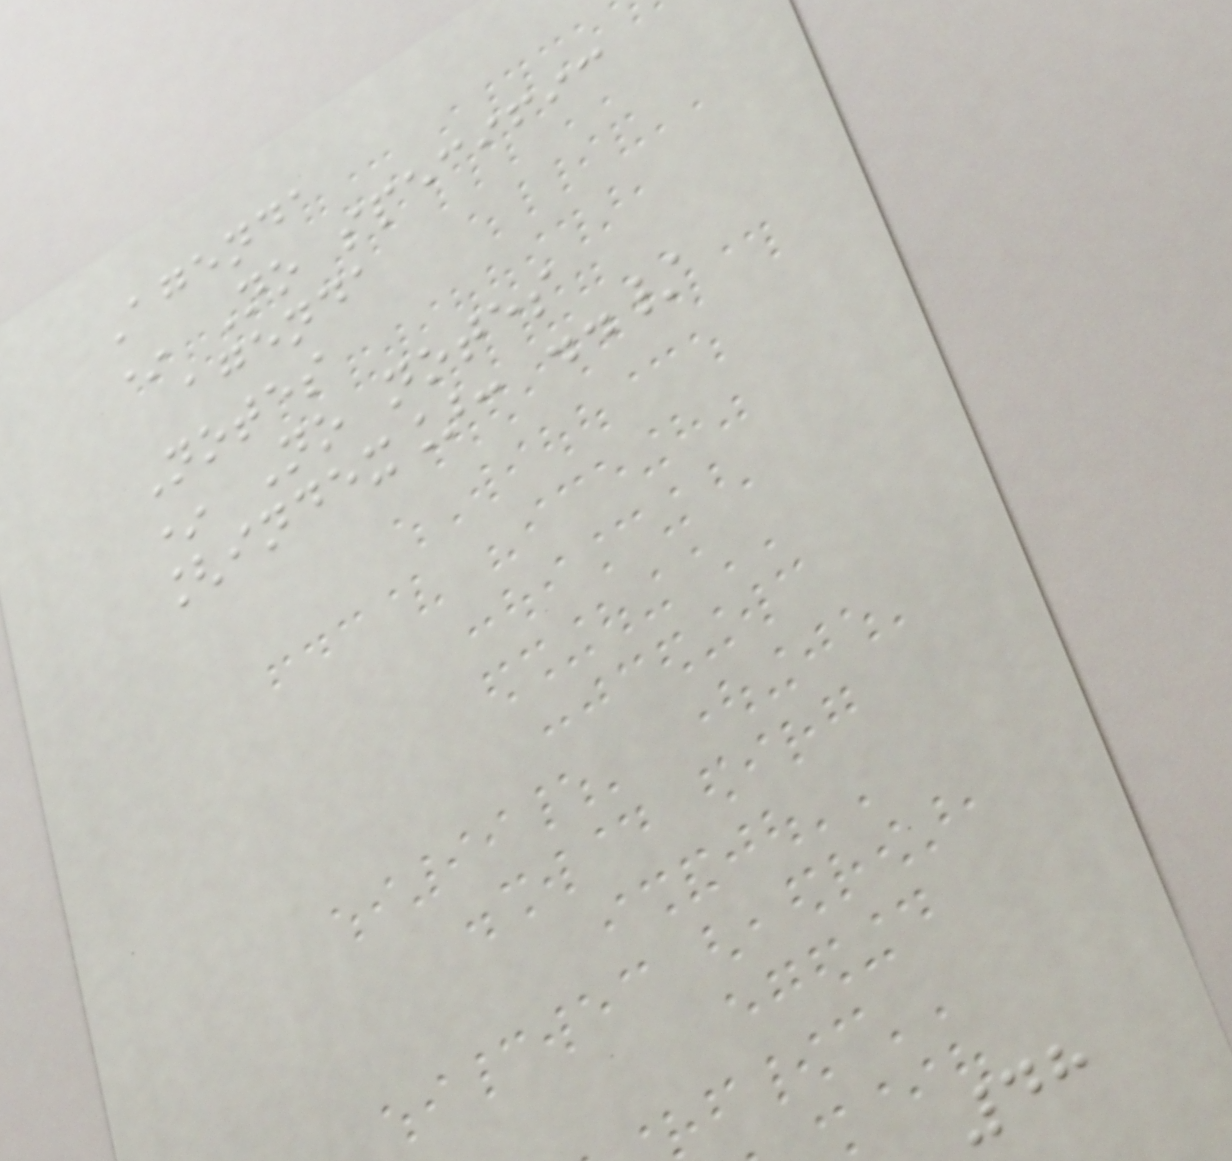Agenda
* No specific
agenda
Notes
* No notes
[index]: ../
48
